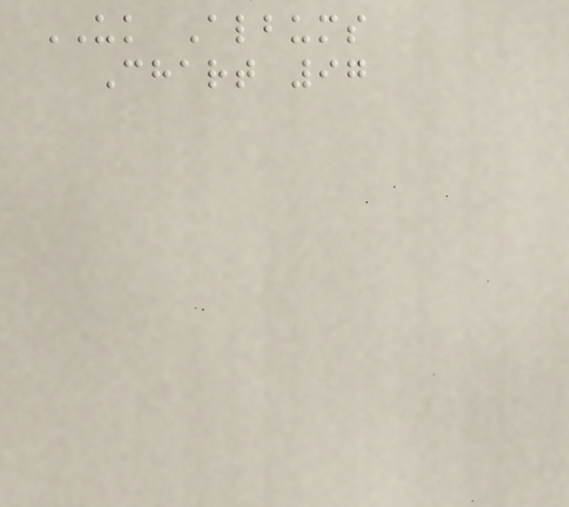UK Albums
Chart 97
